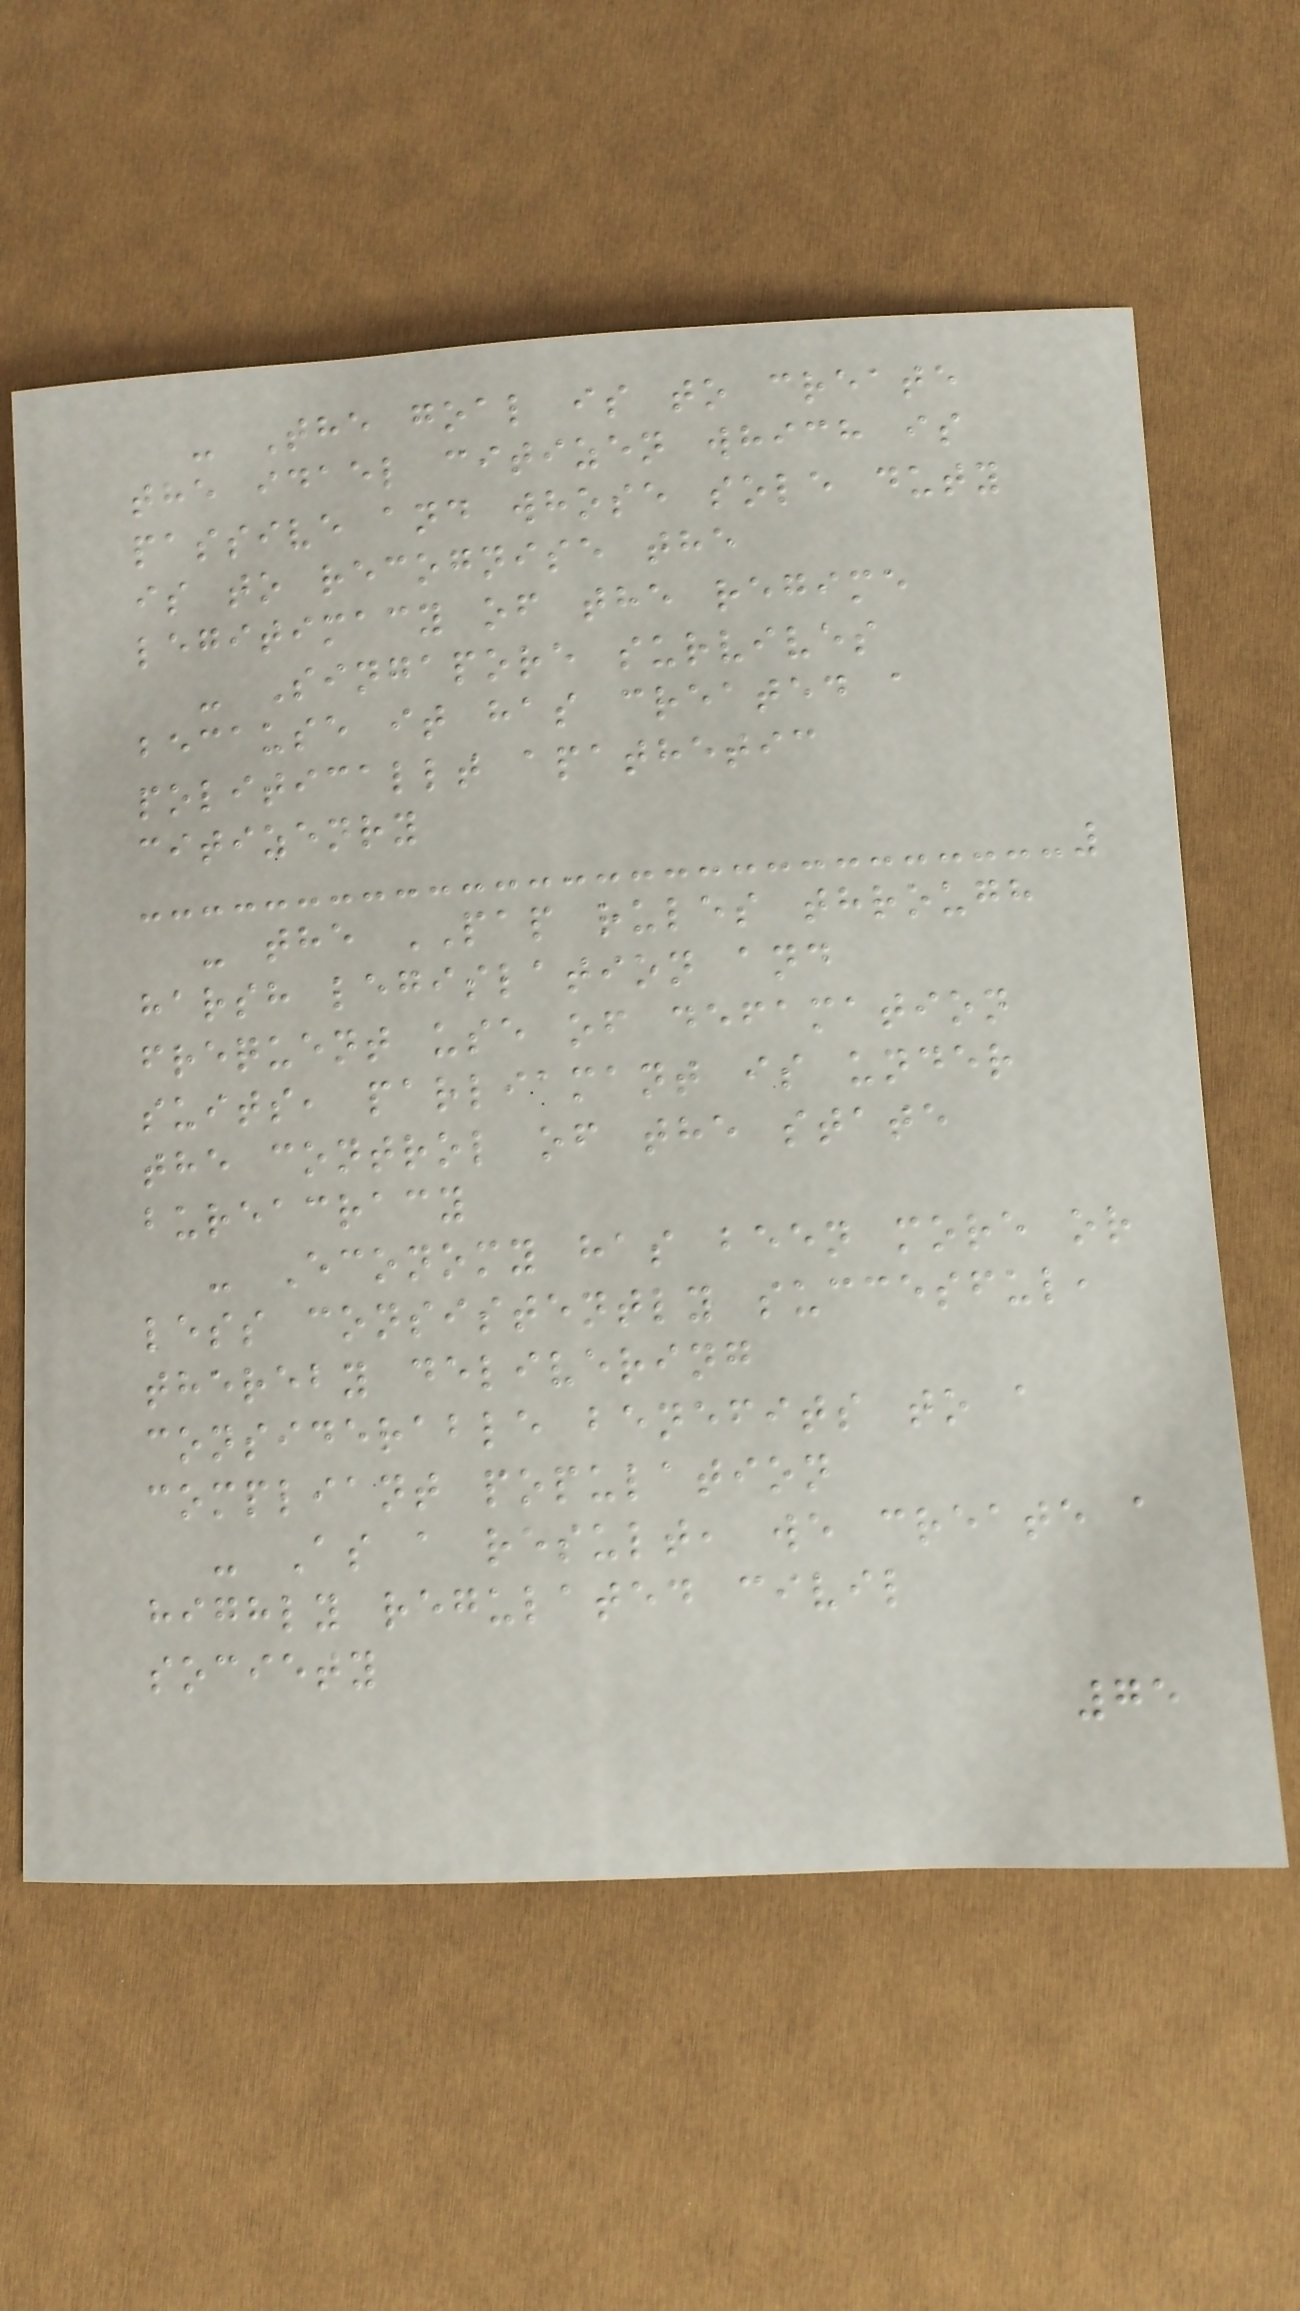- The goal is to create
the idael citizen which is
passive and whose sole duty
is to recognise the
legitimacy of the regime
- Singapore survives
because it has created a
politicallt apathetic
citizenry
- the PAP rules through
harsh legislation and
frequent use of defamation
suits, parliamant is under
the control of the state
bureacracy
- Economy has been more or
less consistently succesful,
thereby delivering
considerable benefits to a
compliant population
- As a result, we create a
highly regulated civil
society
75
